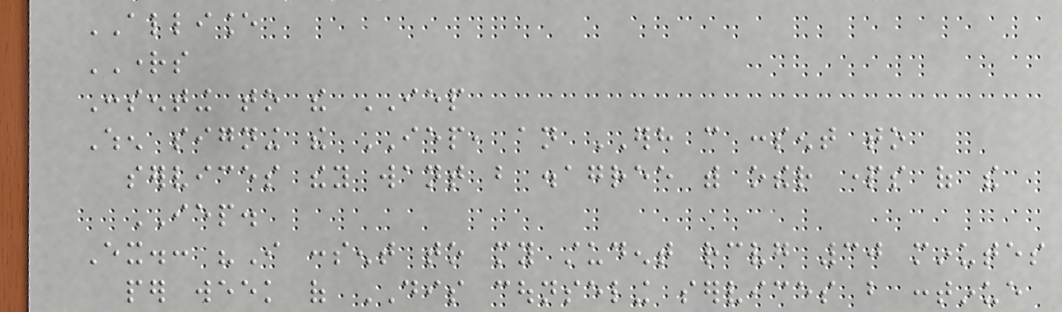ALLIANCE
RIGHTS
Consenting to the IEP
When signing the IEP, an ERH can consent to
services they want but disagree with other parts of the
IEP.
Ex.: "I consent to my student receiving 30 minutes
per week of DIS counseling services but continue
